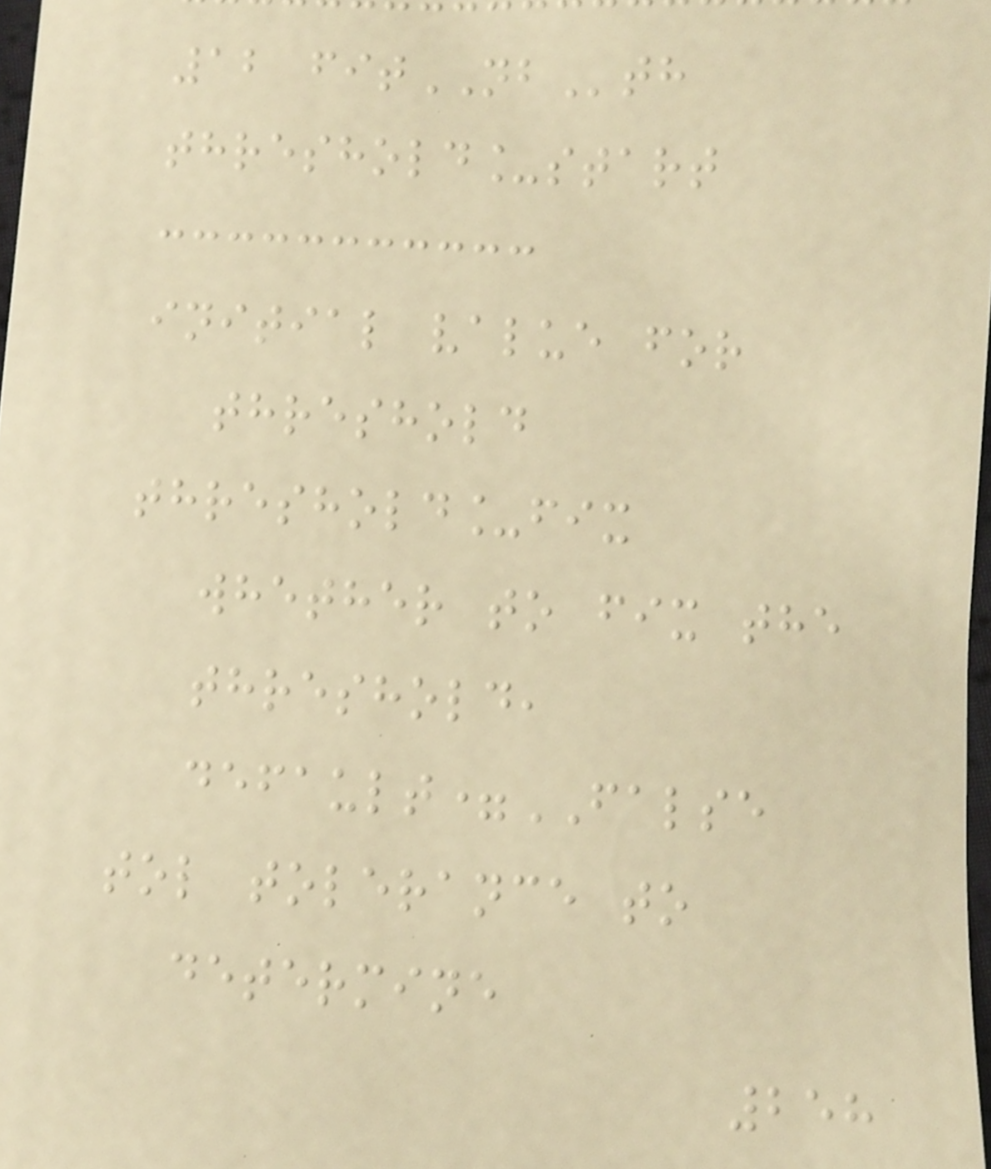12 fitNBth
threshold_start
initial value for
threshold
threshold_fix
whether to fix the
threshold,
default=FALSE
tol tolerance to
determine
258
